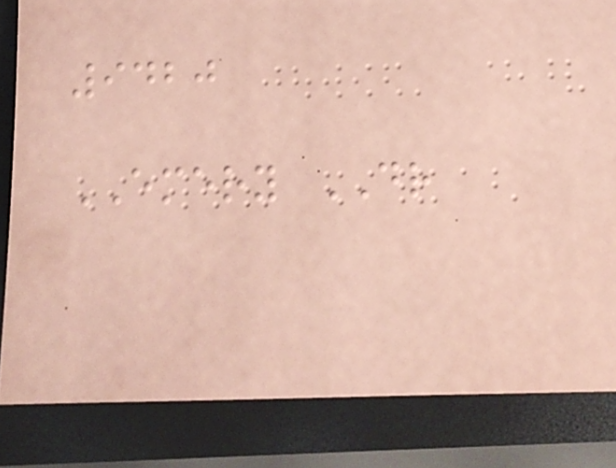9420
EMERY DR
